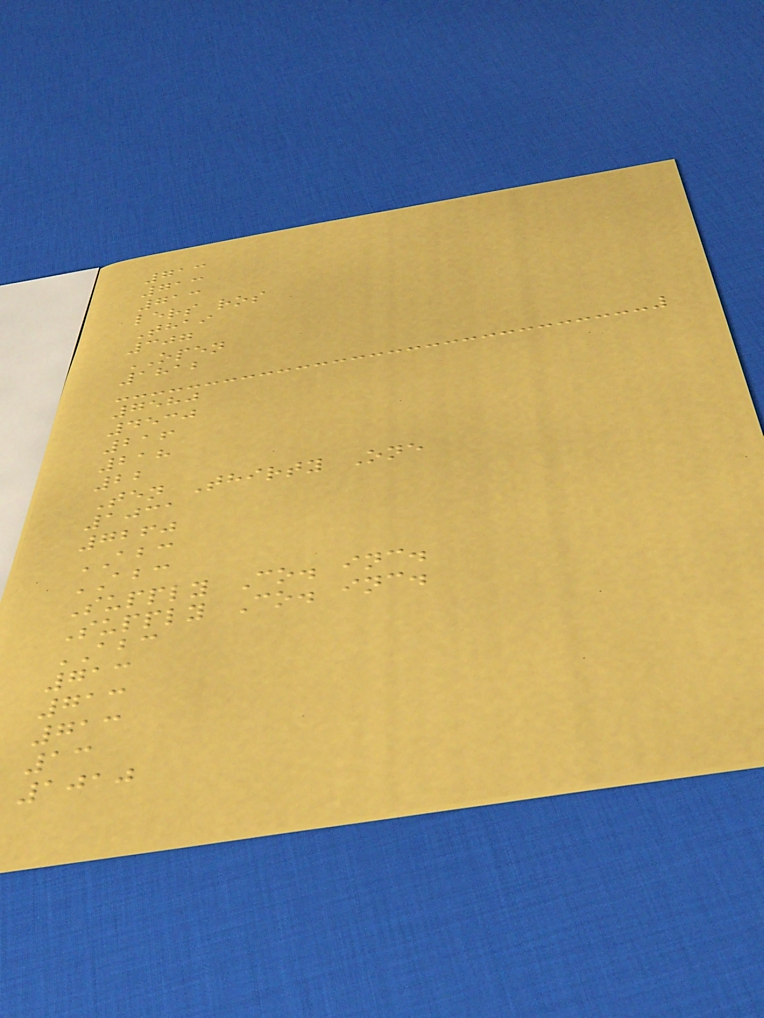713
713
713
lers ros
Thai
307
OPEN
1812
7580
4530
216
218
22
Ten Thirty One
1031
7260
ABC
ABC
Supply Co. inc.
Supply Co. inc.
ABC
713
713
713
13
1010
